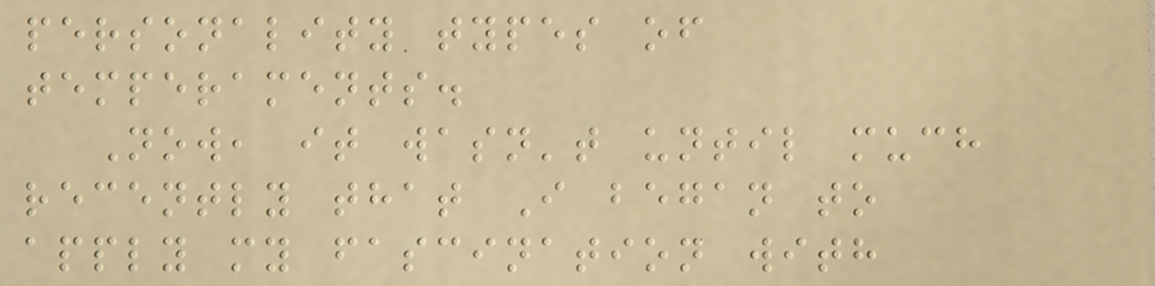personality types of
temperaments.
Now, it wasn't until much
recently that I began to
apply my fascination with
